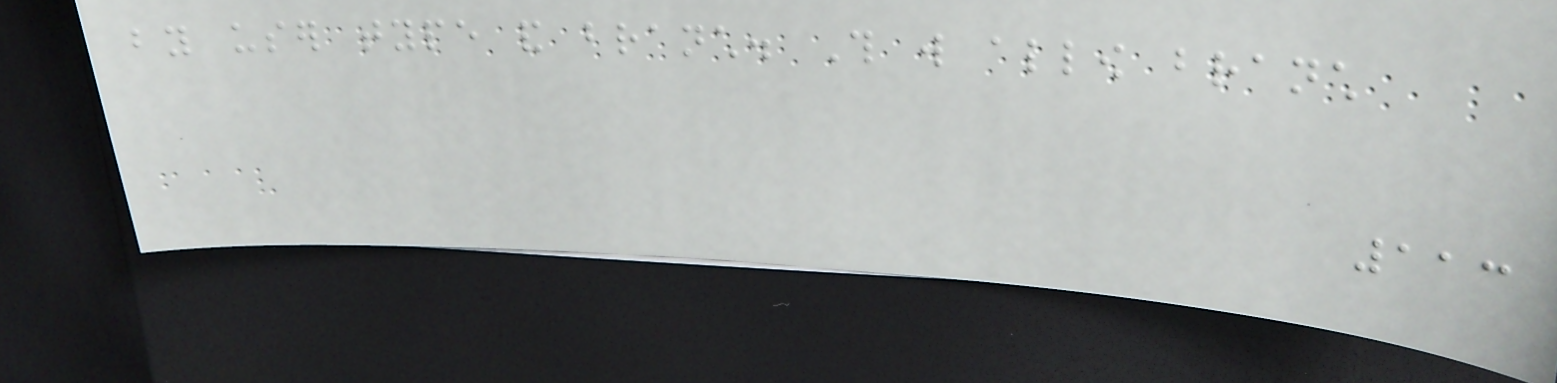by user type and branch. This will allow branch
113
